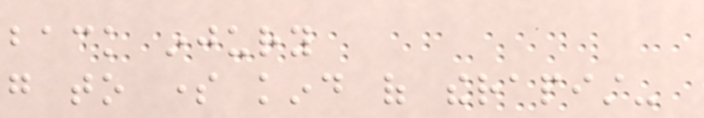back injury
go to some kind of therapist-
